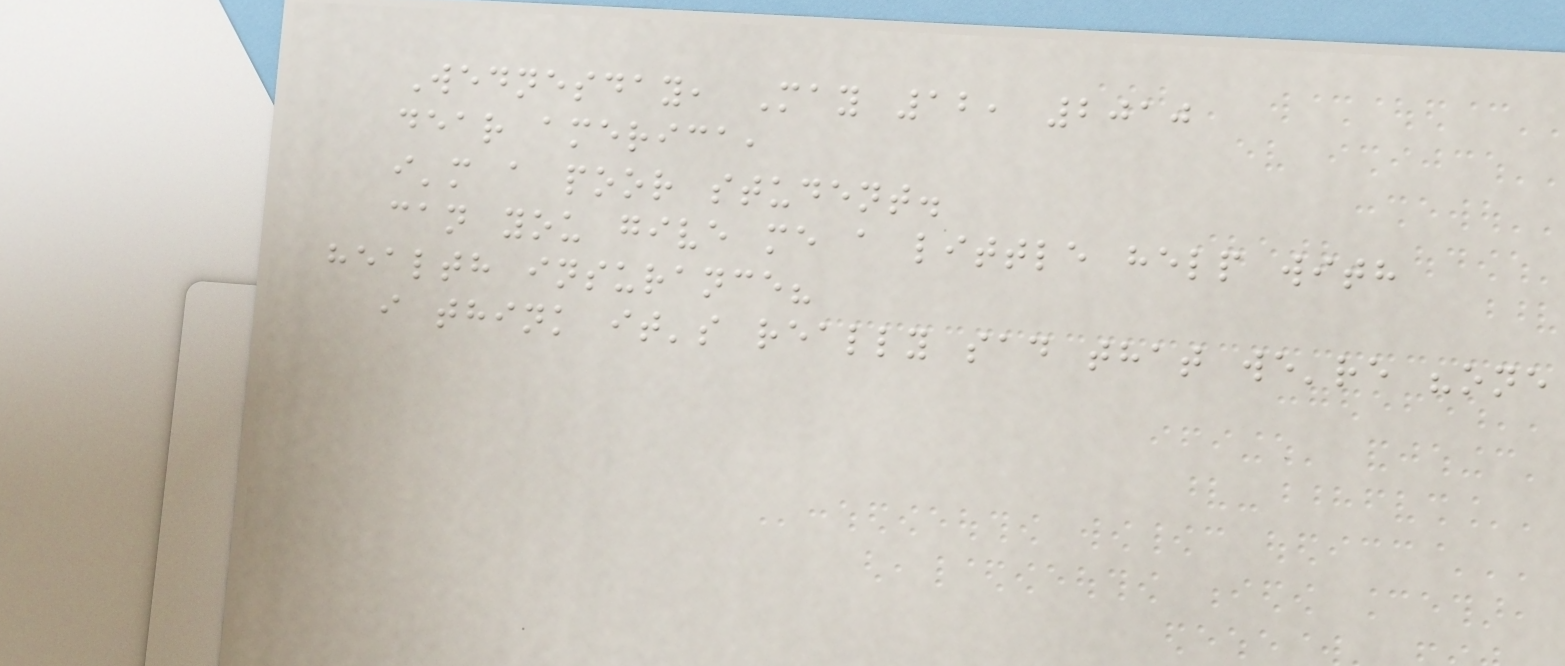Wednesday, May 12, 2010
dear america,
i'm a poor student.
can you give me a little help with
health insurance?
i think it's really sad that we're "one
